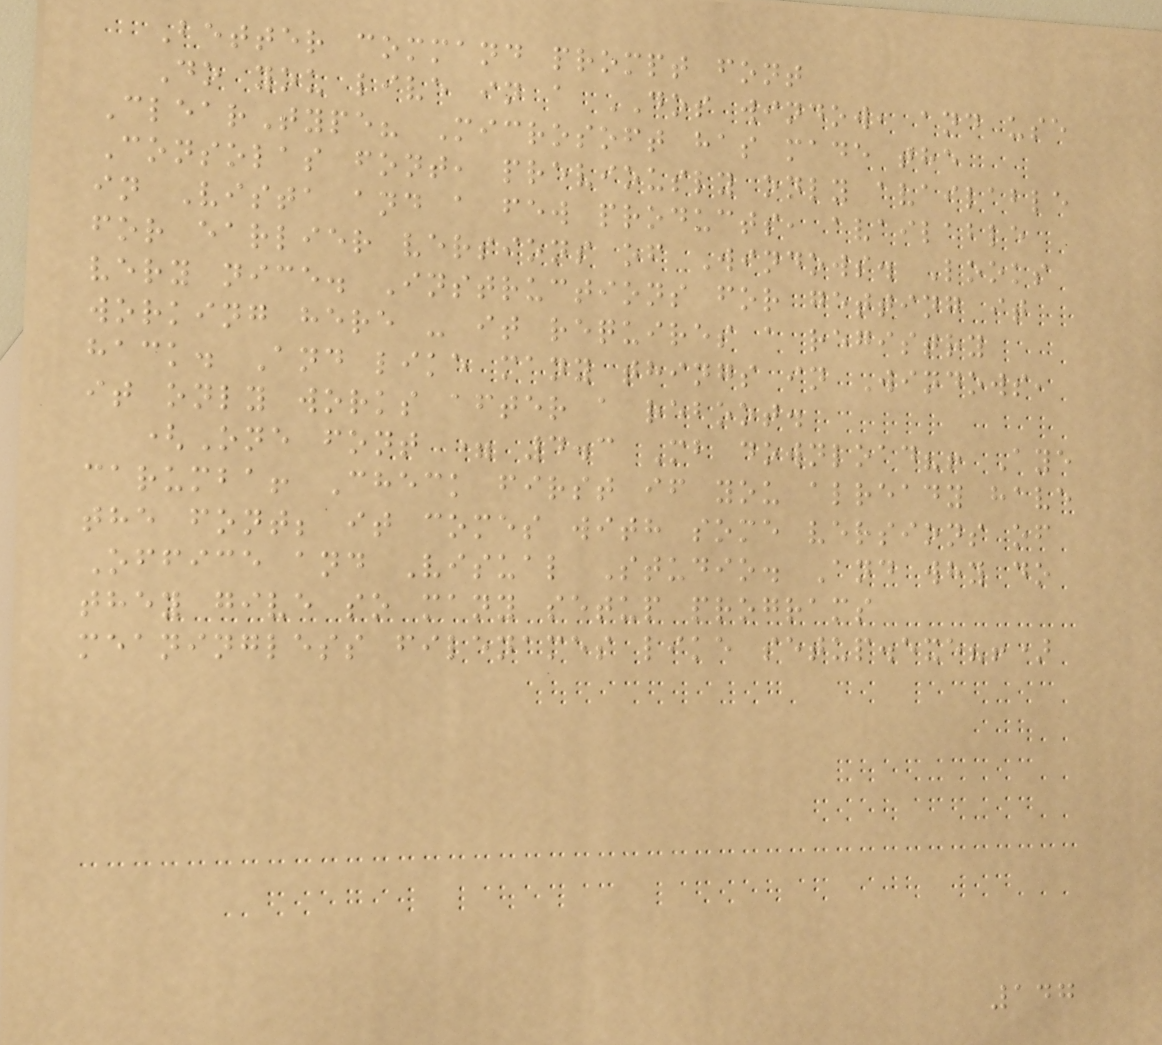Better command prompt font
Do you live in a DOS window, and use
ClearType? Microsoft has made the
Consolas font, previously only available
in Vista and a few products, available
for earlier versions of Windows. Looks
very nice. Instructions for getting it
working here - it requires a registry
hack. And like many things in Windows,
it only works after a reboot.
(One font = 4.3 Mb download?! Aye
carumba! Check first if you already have
the font; it comes with some versions of
Office and Visual Studio. And why do
they give so many setup programs
meaningless filenames like setup.exe?!)
147
